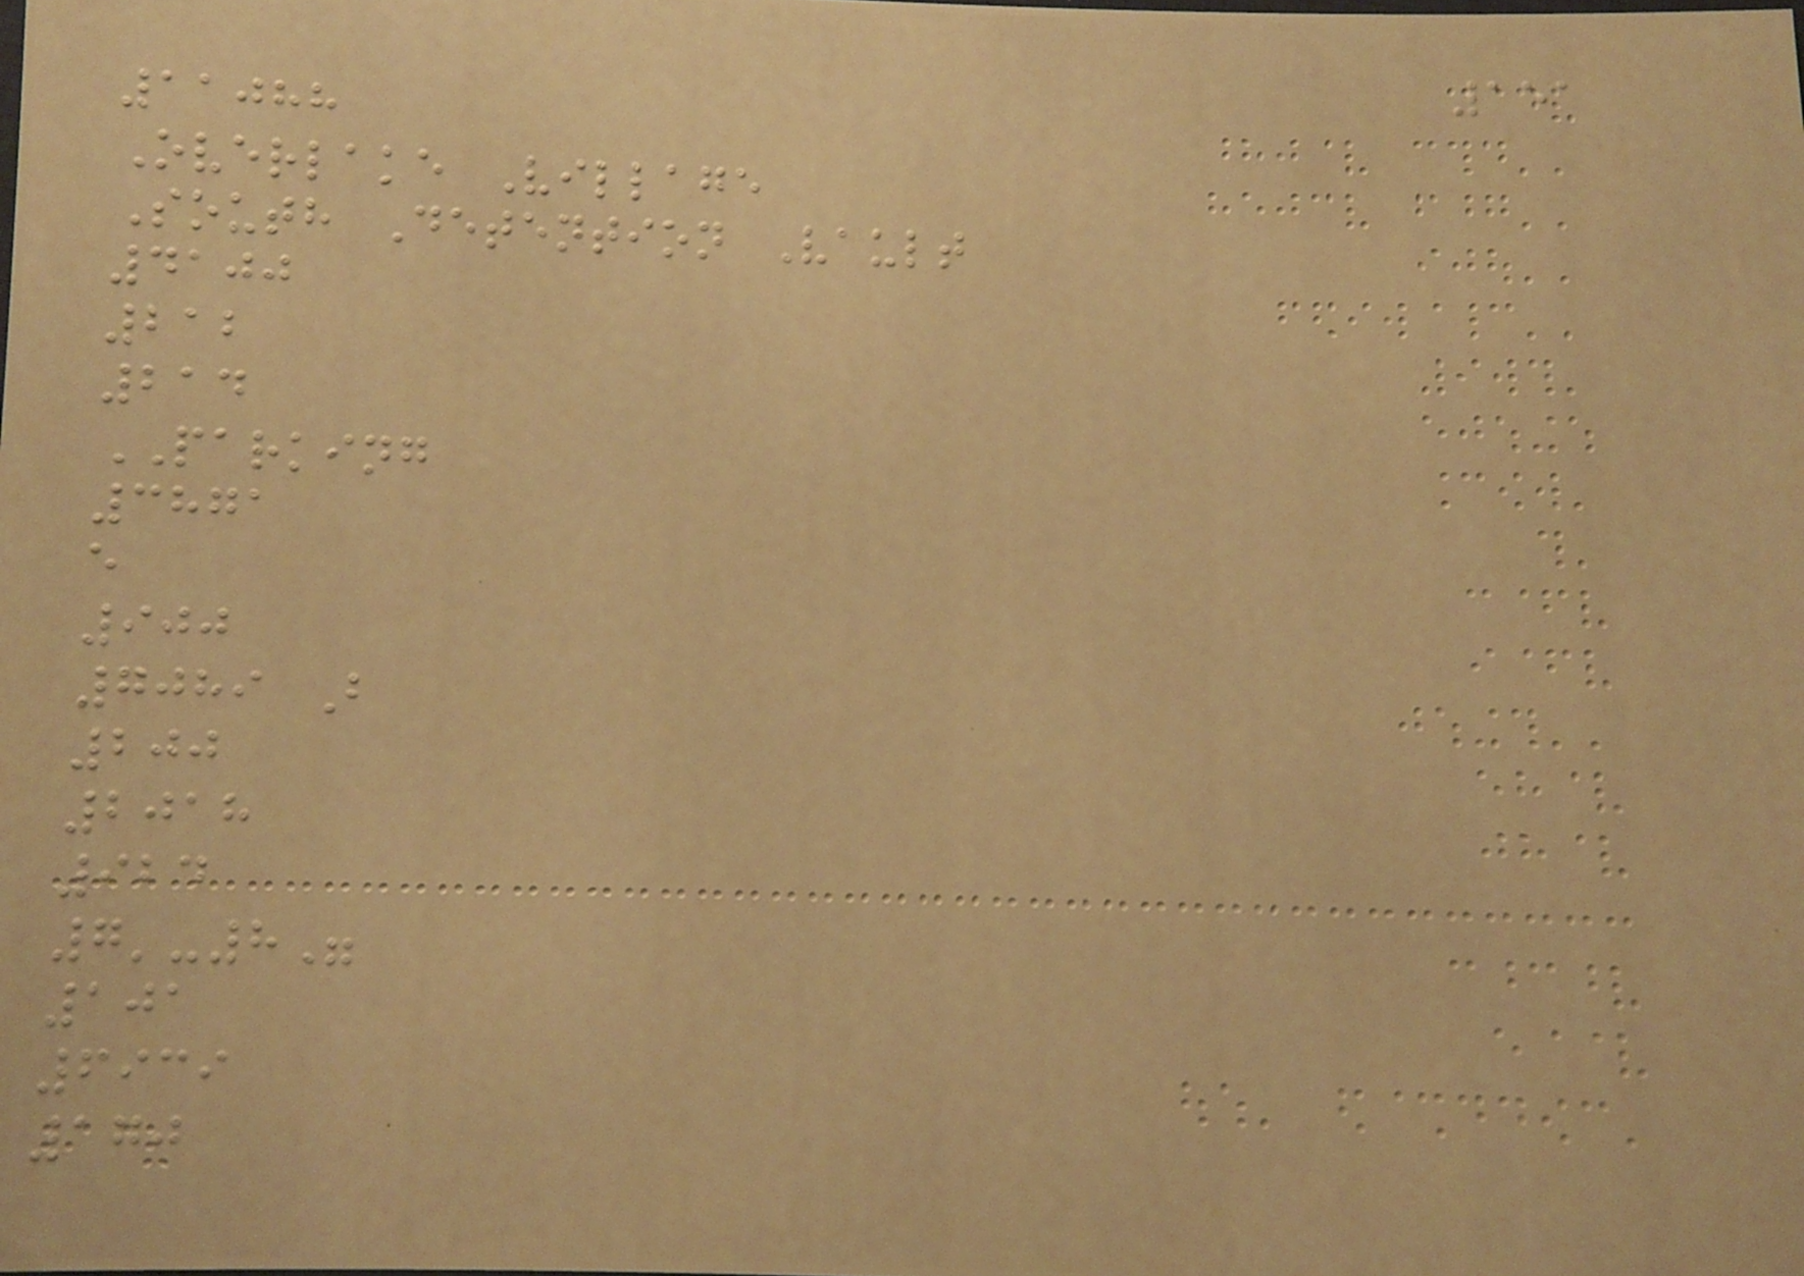151
11088
Overlake Village
South Detention Vault
4100
212
214
PARKING
3871
e
900
7089 B
200
2018
924
7'-8"
101
6939
170
